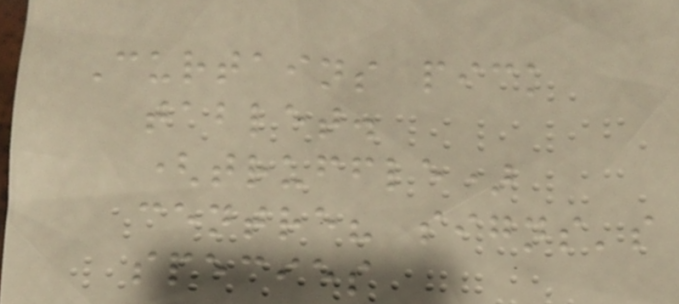Curtains pick
tablet.
(truffle)
centre? signs's
species
